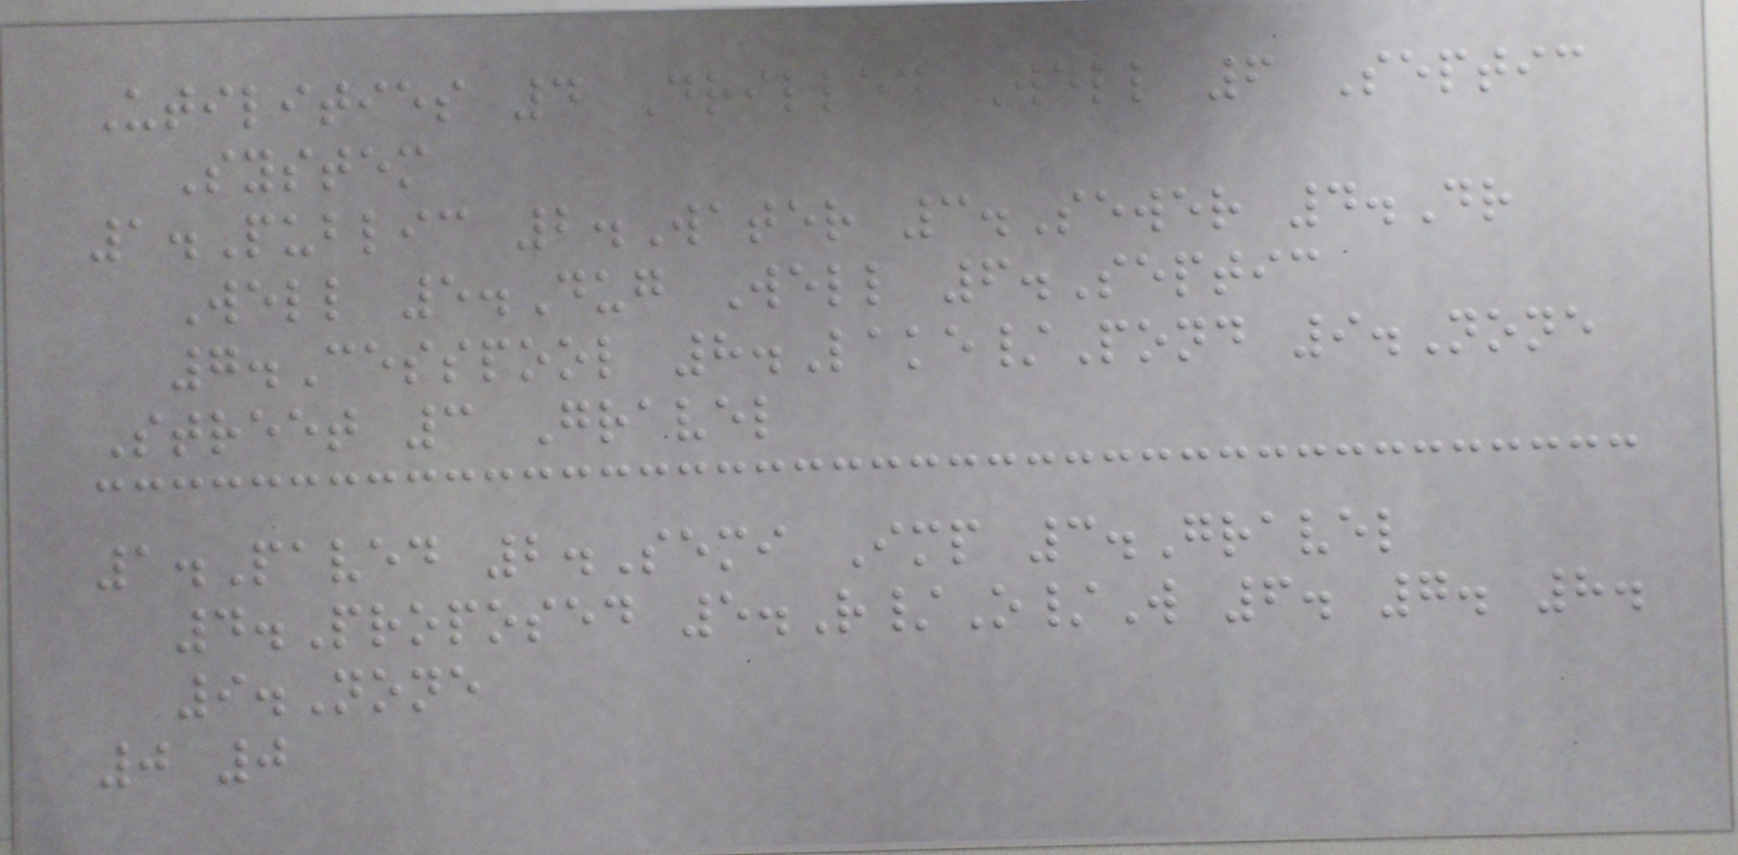Utilities 4 Drilled Well 6 Septic
System
1.Public 2.Water 3.Sewer 4.Dr
Well 5.Dug Well 6.Septic
7.Cesspool 8.Lake/Pond 9.None
Street 3 Gravel
1.Paved 2.Semi Imp 3.Gravel
4.Proposed 5.R/O/W 6. 7. 8.
9.None
0 0
